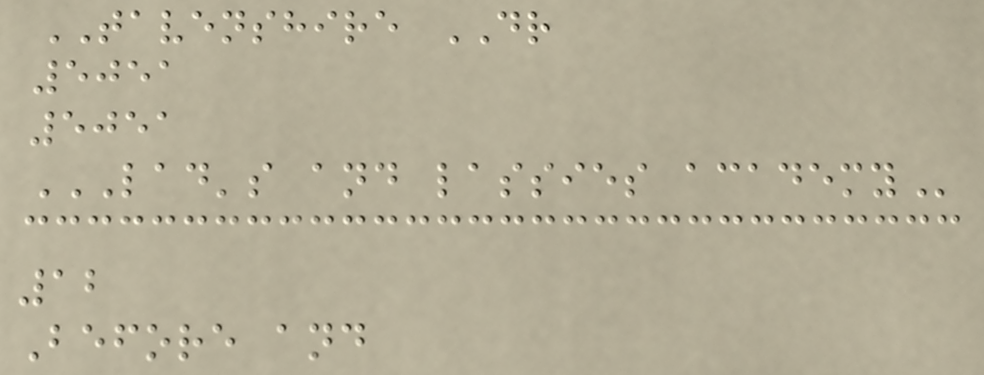TAVENSHIRE DR
5051
5051
LAD'S AND LASSIES ACADEMY
12
Before and
